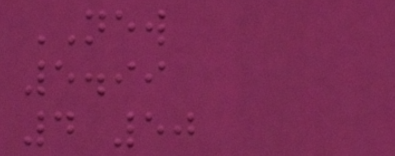NEW
5.99
4 50
